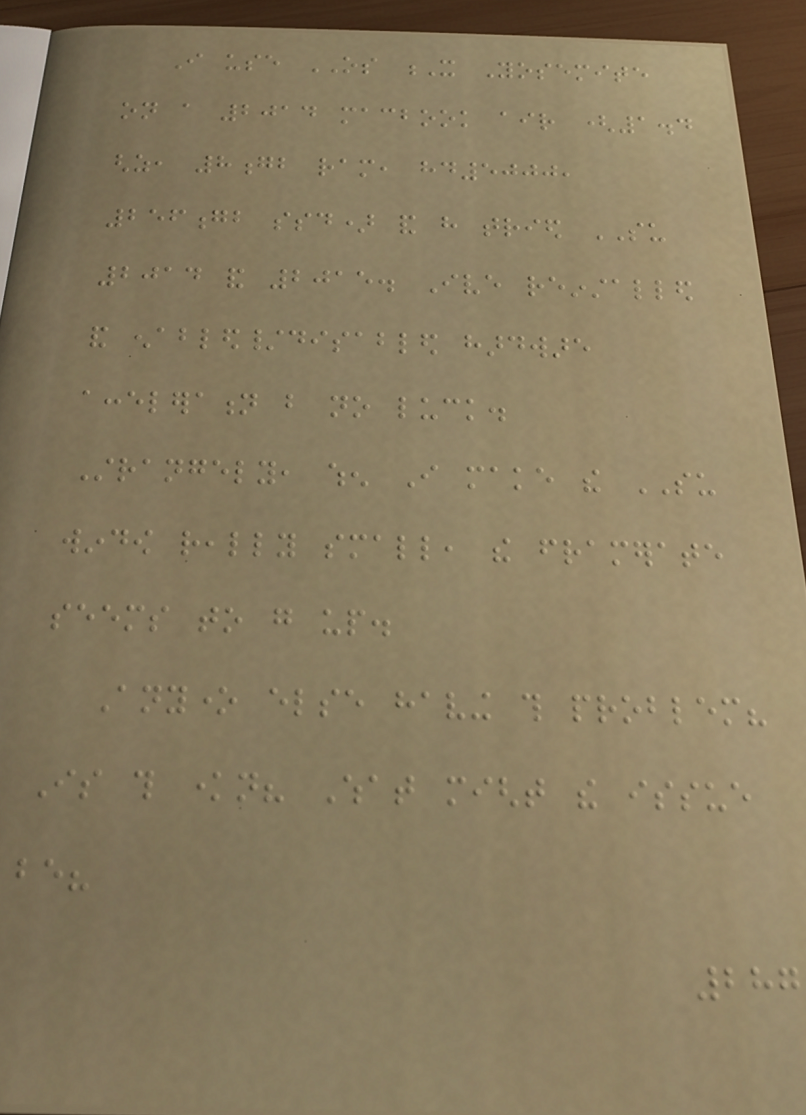I use OS X Yosemite
on a 2014 macbook air (1.4
ghz, 8gb ram, hd5000,
256gb ssd) and have tried SU
2014 and 2015. Ive reinstalled
and enabled/disabled hardware
acceleration but no luck.
Strangely, when I make the SU
window really small, the framerate
seems to go up.
Anyone else having this problem?
Is this known? What might the issue
be?
287
